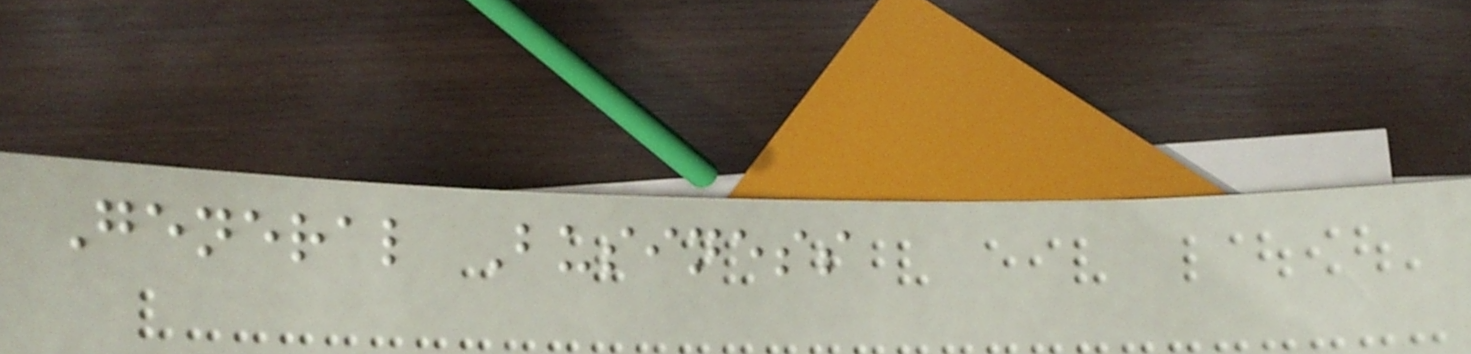General Business
